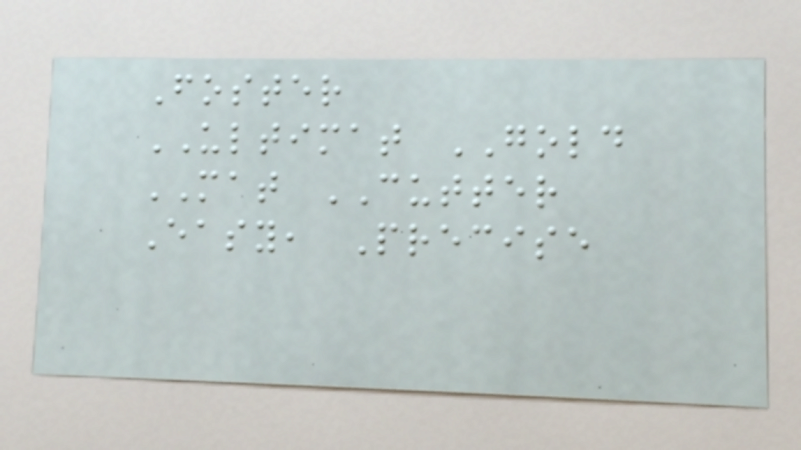Foster
ULTIMAT GOLD
MAT CUTTER
Easy, Precise
